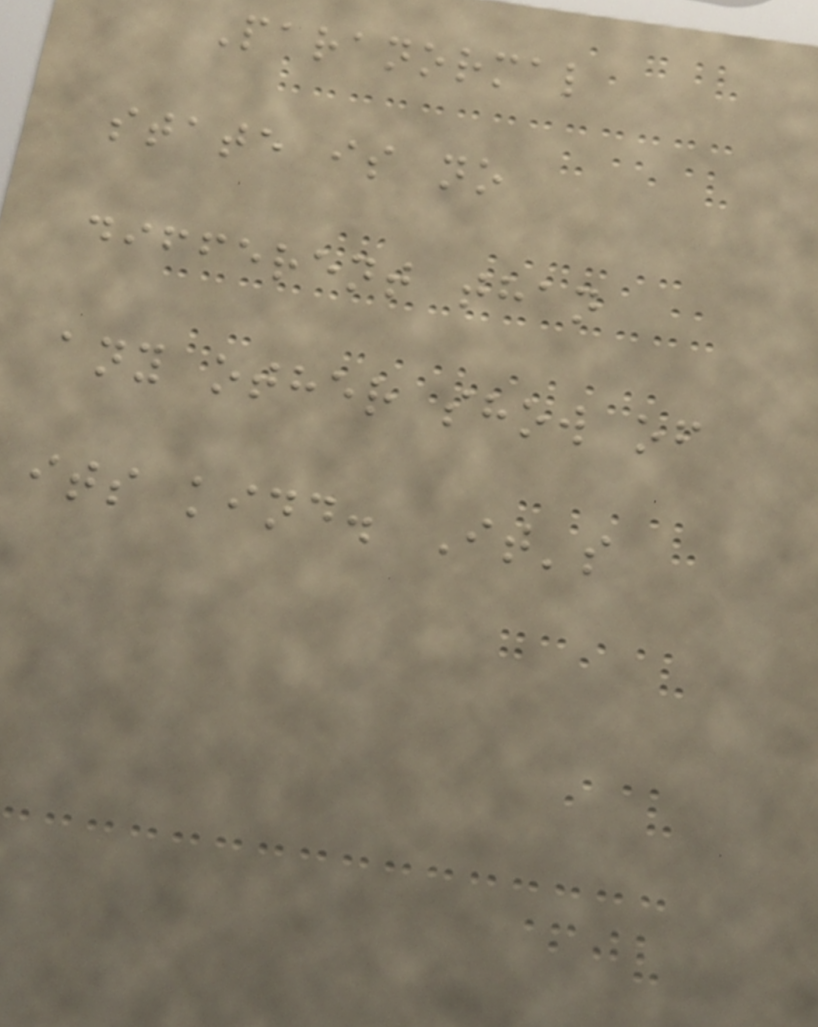Paranormal
state is no
different than
any other show of
its kind. It's
